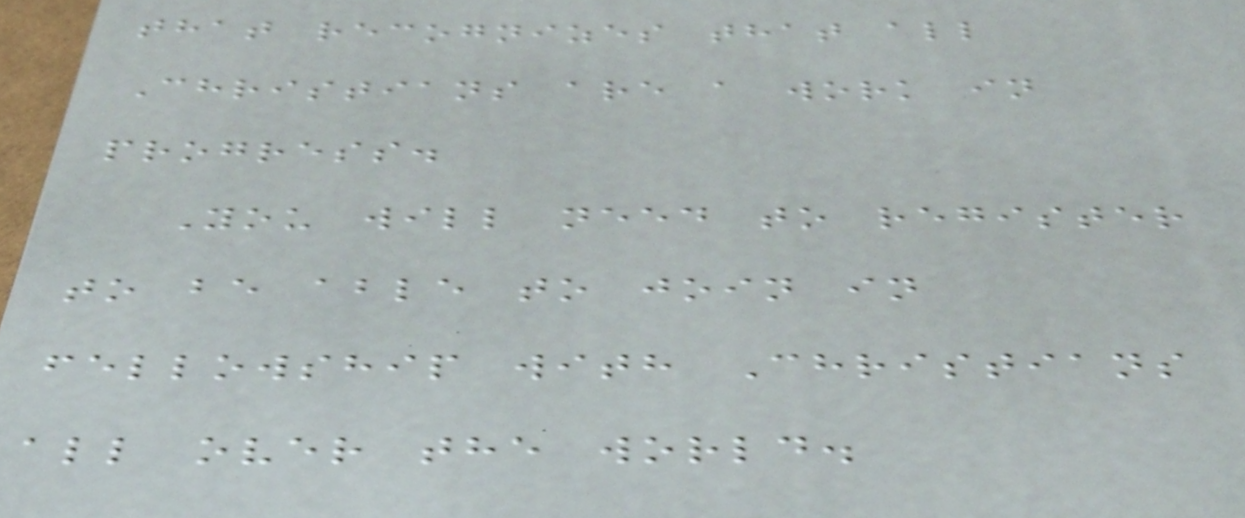that recognizes that all
Christians are a work in
progress.
You will need to register
to be able to join in
fellowship with Christians
all over the world.
